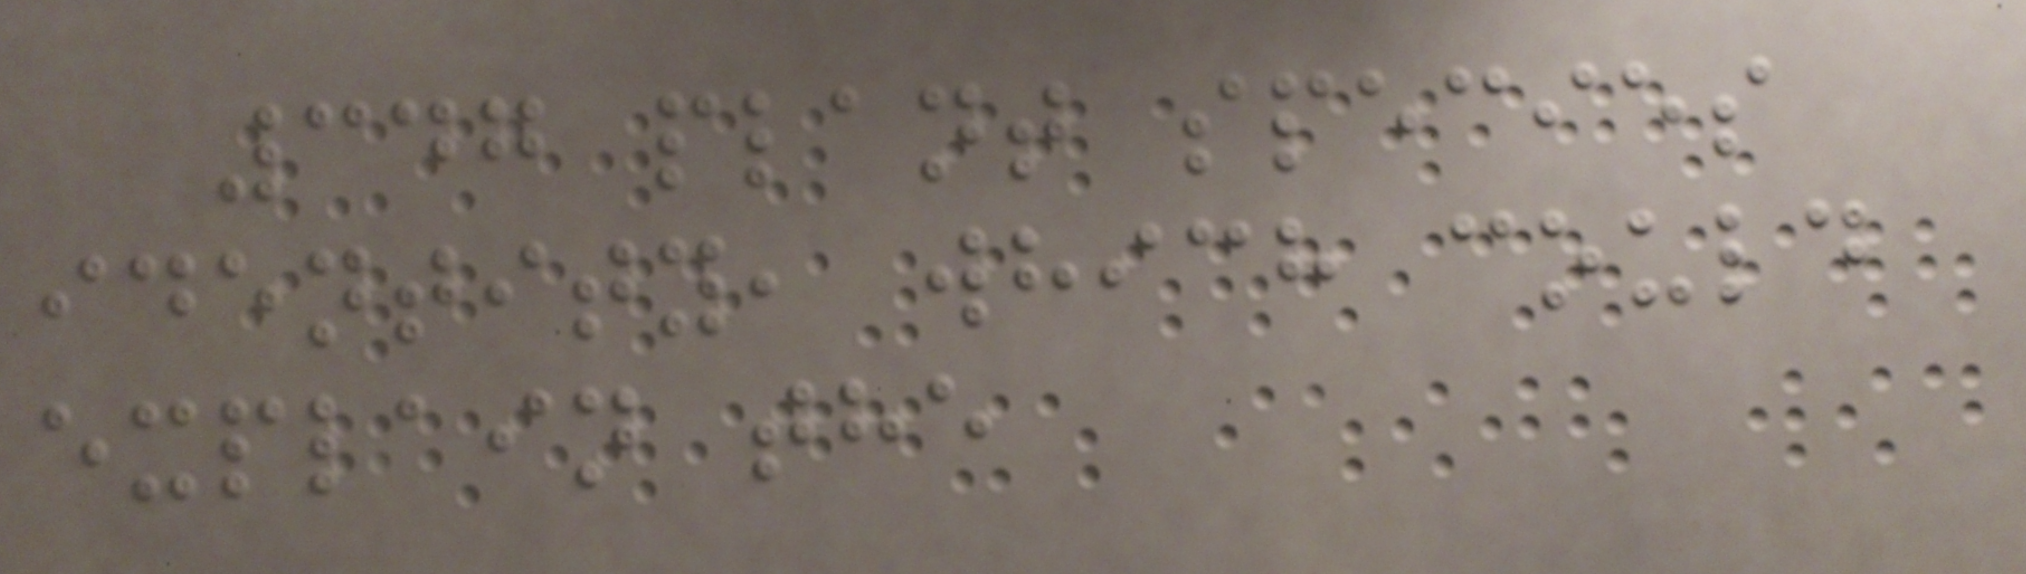347 plant species
identity, which could
explain the
